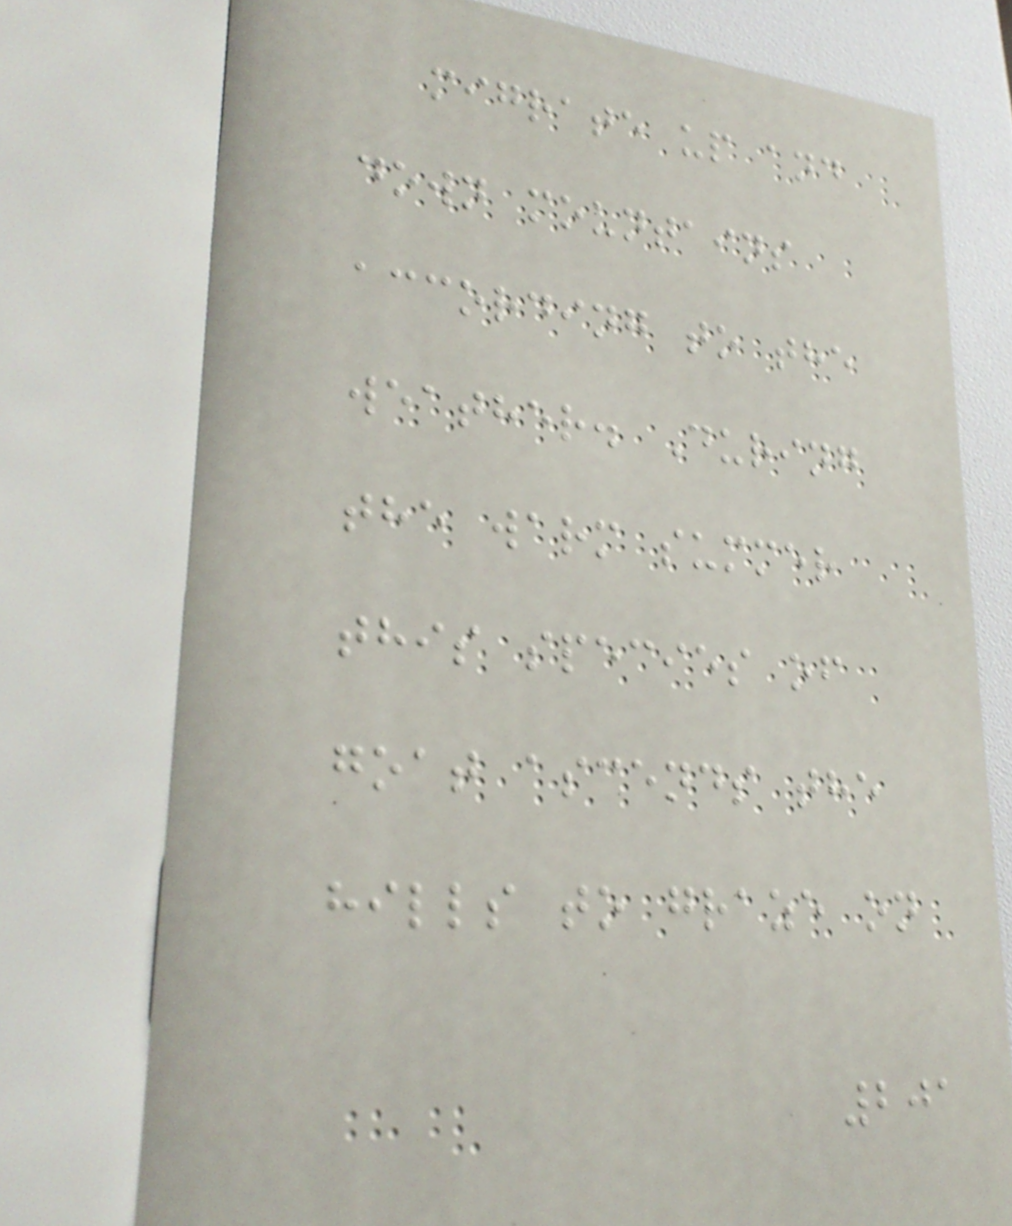migrate up and
down mountains
according to the
weather. During
the warm summer
this species of
goat ascends the
hills to graze on
201
